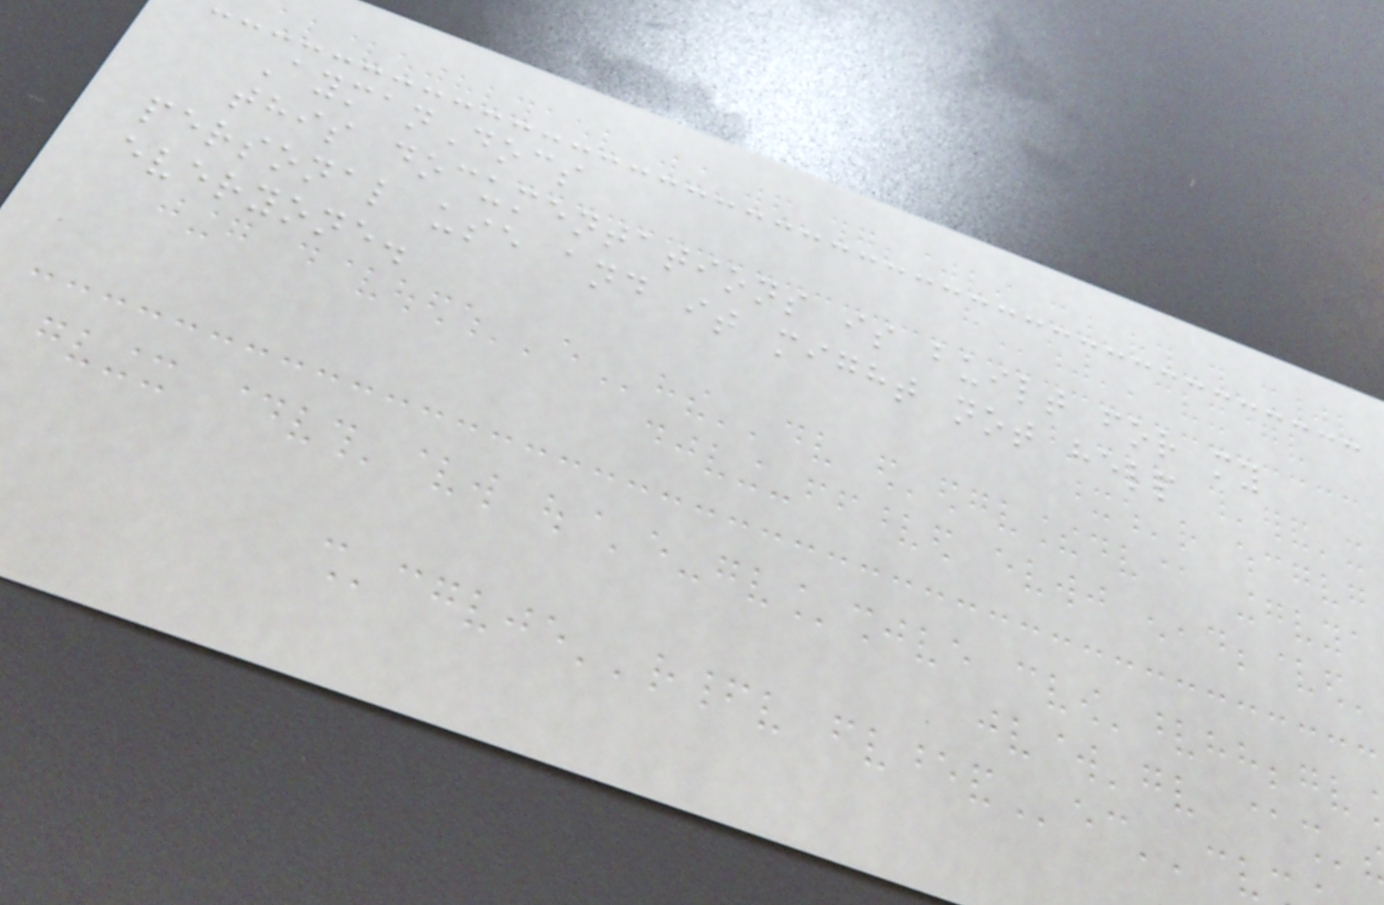AymanDocs
this documentations is built for my
personal use and it might not help
everyone.
